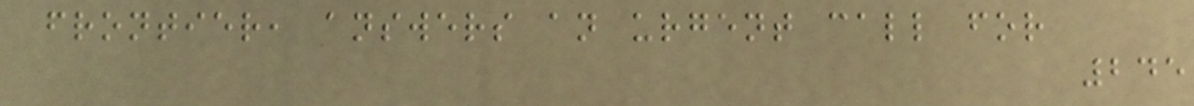frontier, answers an urgent call for
245
